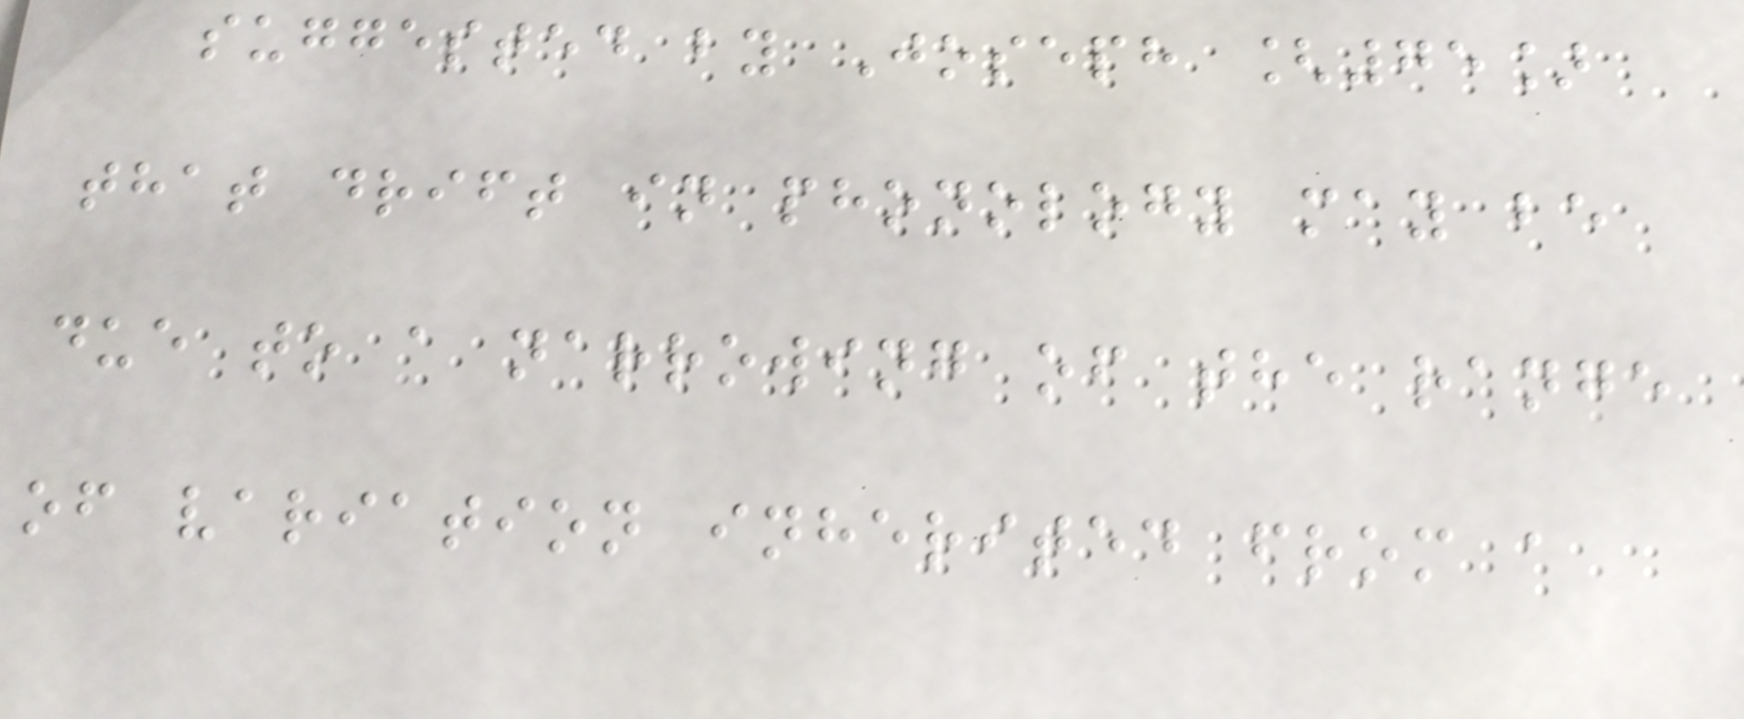suggested by Joseph [75]
that drift in phonology may be
due to a narrowing of the range
of variation inherited from a
